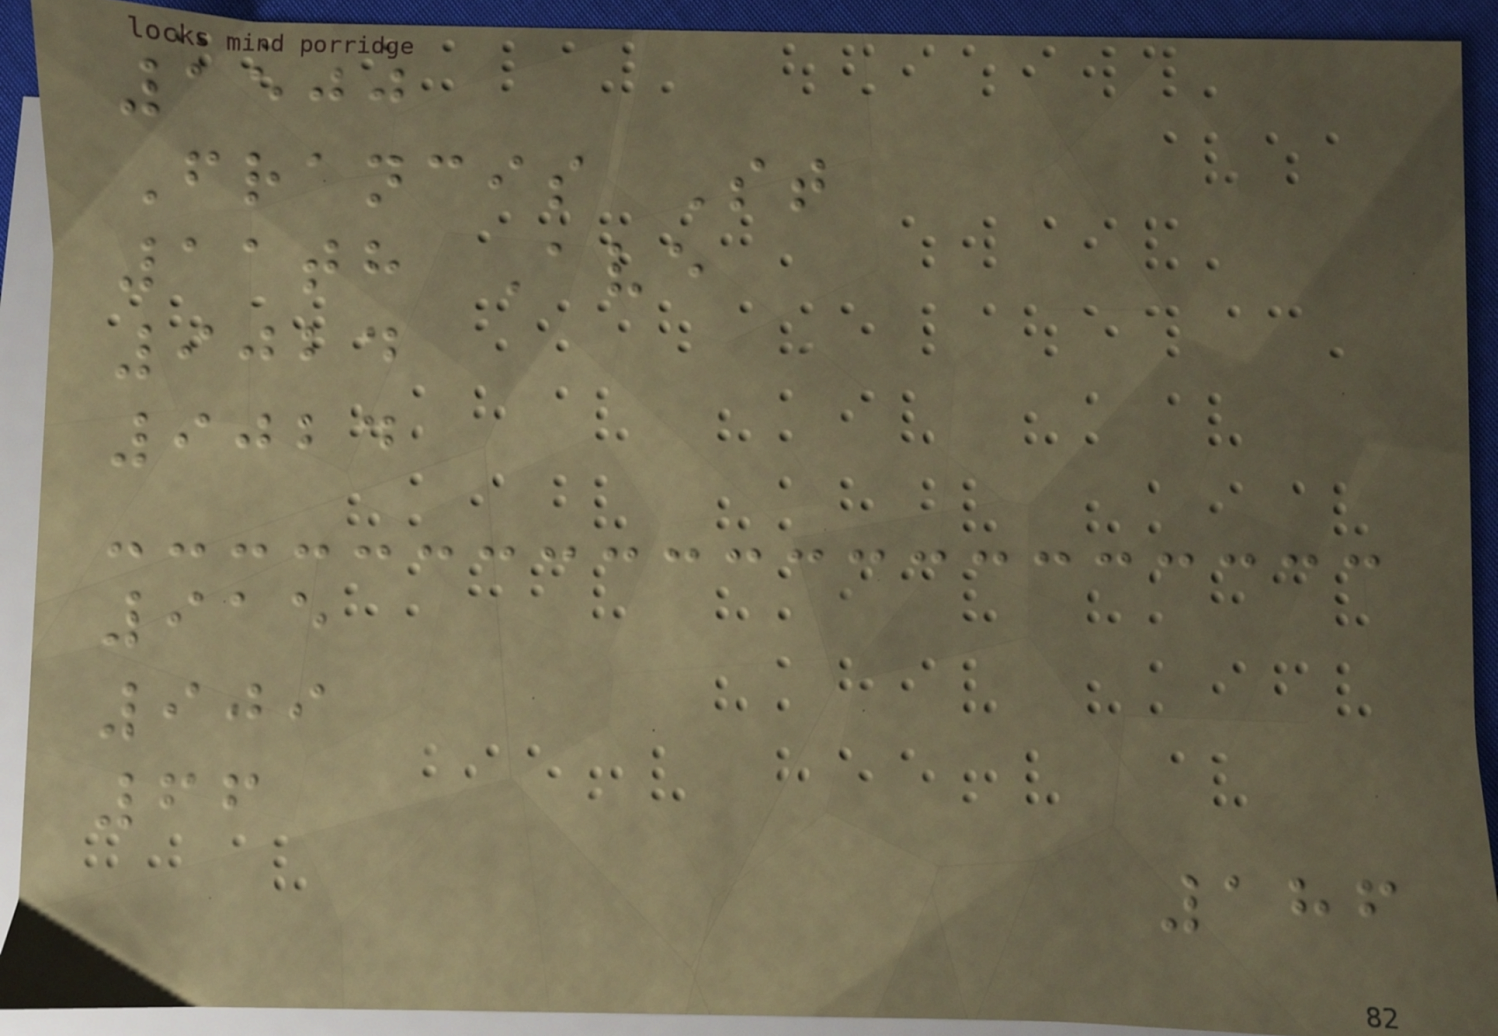1500
Francis St
11th Ave
9024
9024
915
909
66
186
